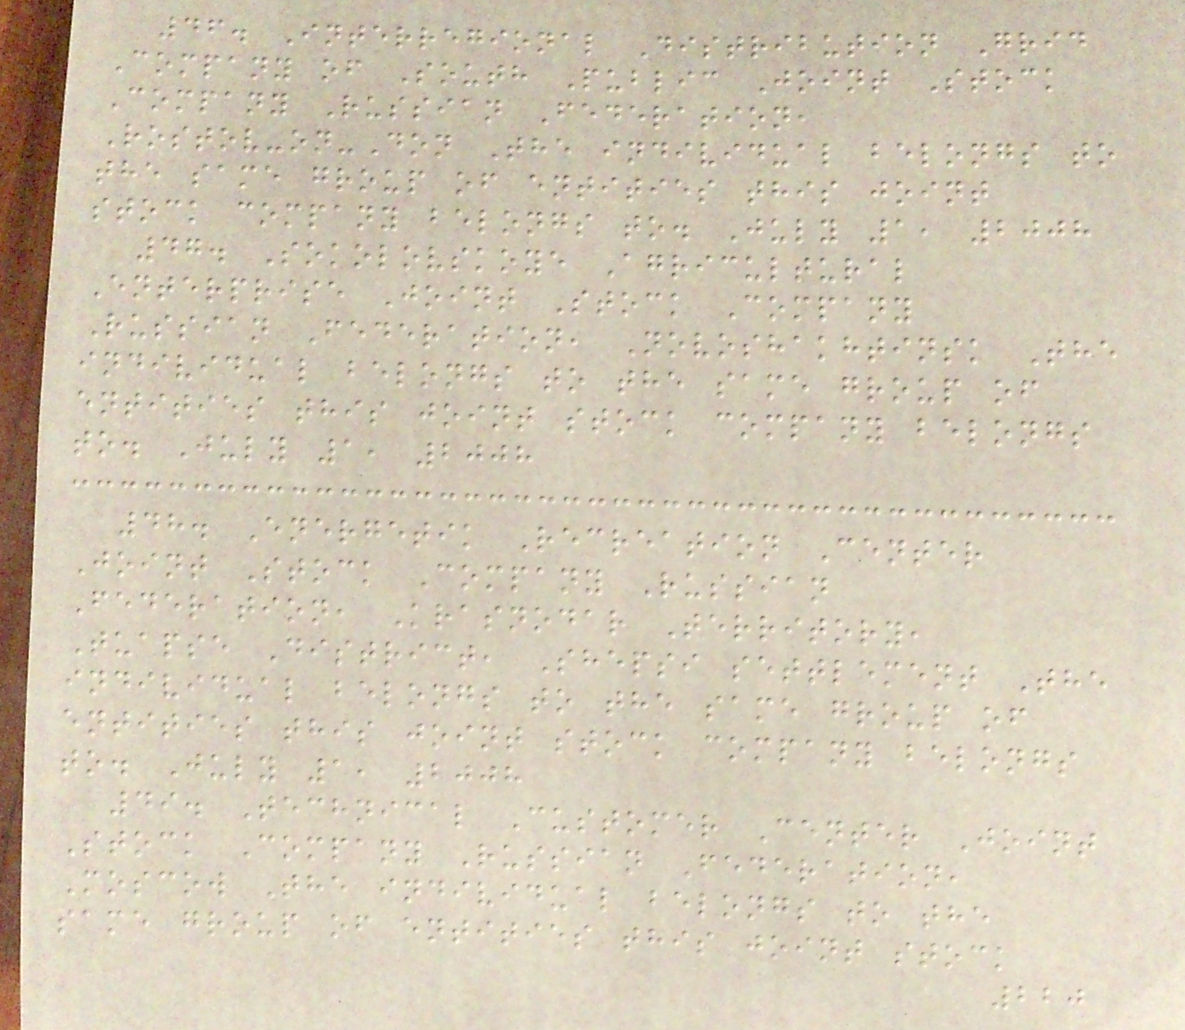46. Interregional Distribution Grid
Company of South Public Joint Stock
Company Russian Federation,
Rostov-on-Don The individual belongs to
the same group of entities this joint
stock company belongs to. July 1, 2008
47. Sokolovskoye Agricultural
Enterprise Joint Stock Company
Russian Federation, Novoshakhtinsk The
individual belongs to the same group of
entities this joint stock company belongs
to. July 1, 2008
48. Energetik Recreation Center
Joint Stock Company Russian
Federation, Krasnodar Territory,
Tuapse District, Shepsi settlement The
individual belongs to the same group of
entities this joint stock company belongs
to. July 1, 2008
49. Technical Customer Center Joint
Stock Company Russian Federation,
Moscow The individual belongs to the
same group of entities this joint stock
220
